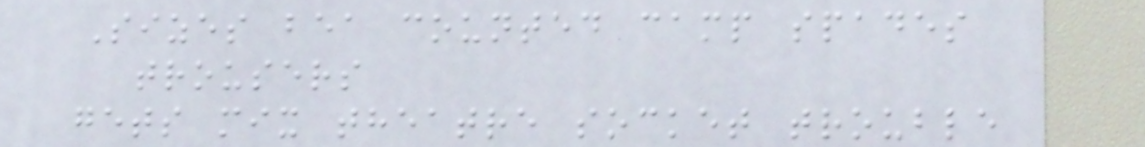Sizes bea counted camp spades
trousers
gets mix theatre socket trouble
